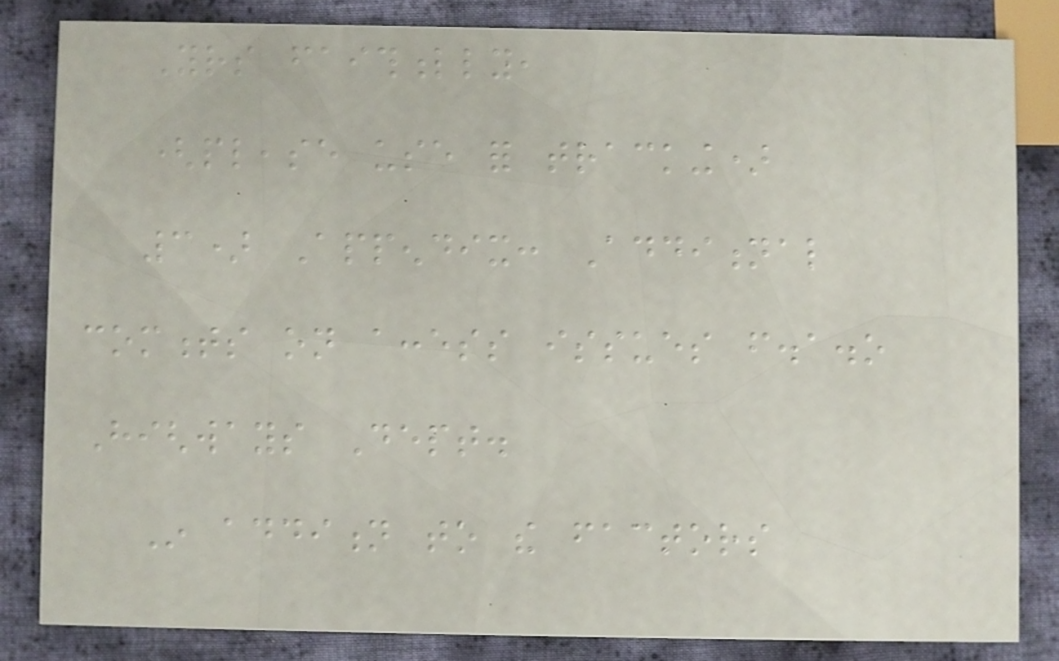Yours faithfully,
(please use for tracking)
3) Appendix: Additional
comments on access issues f.a.o
Highways Dept.
In addition to the factors
